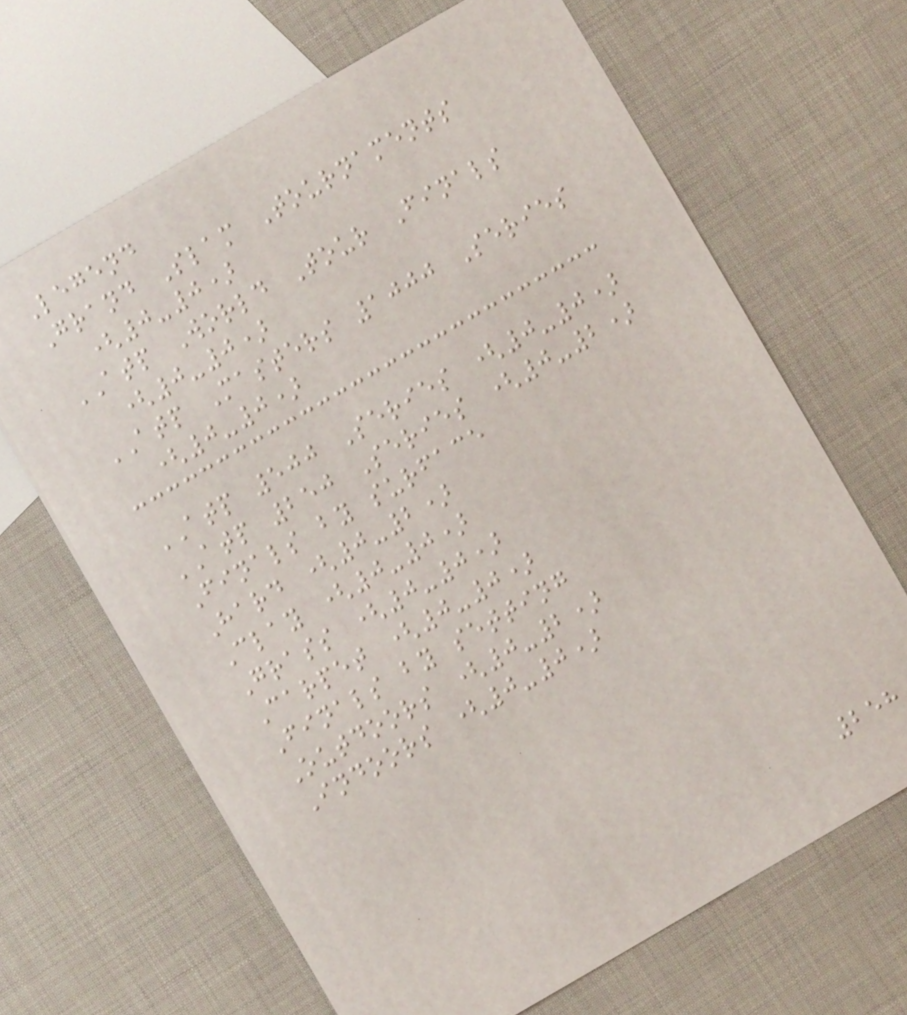Legend
Grand Slam Tournaments
(0-0)
ATP World Tour Finals
(0-0)
ATP Masters 1000 Series
(0-0)
ATP 500 Series (0-0)
ATP 250 Series (0-2)
Finals by surface
Hard (0-2)
Clay (0-0)
Grass (0-0)
Carpet (0-0)
Finals by setting
Outdoors (0-2)
Indoors (0-0)
258
